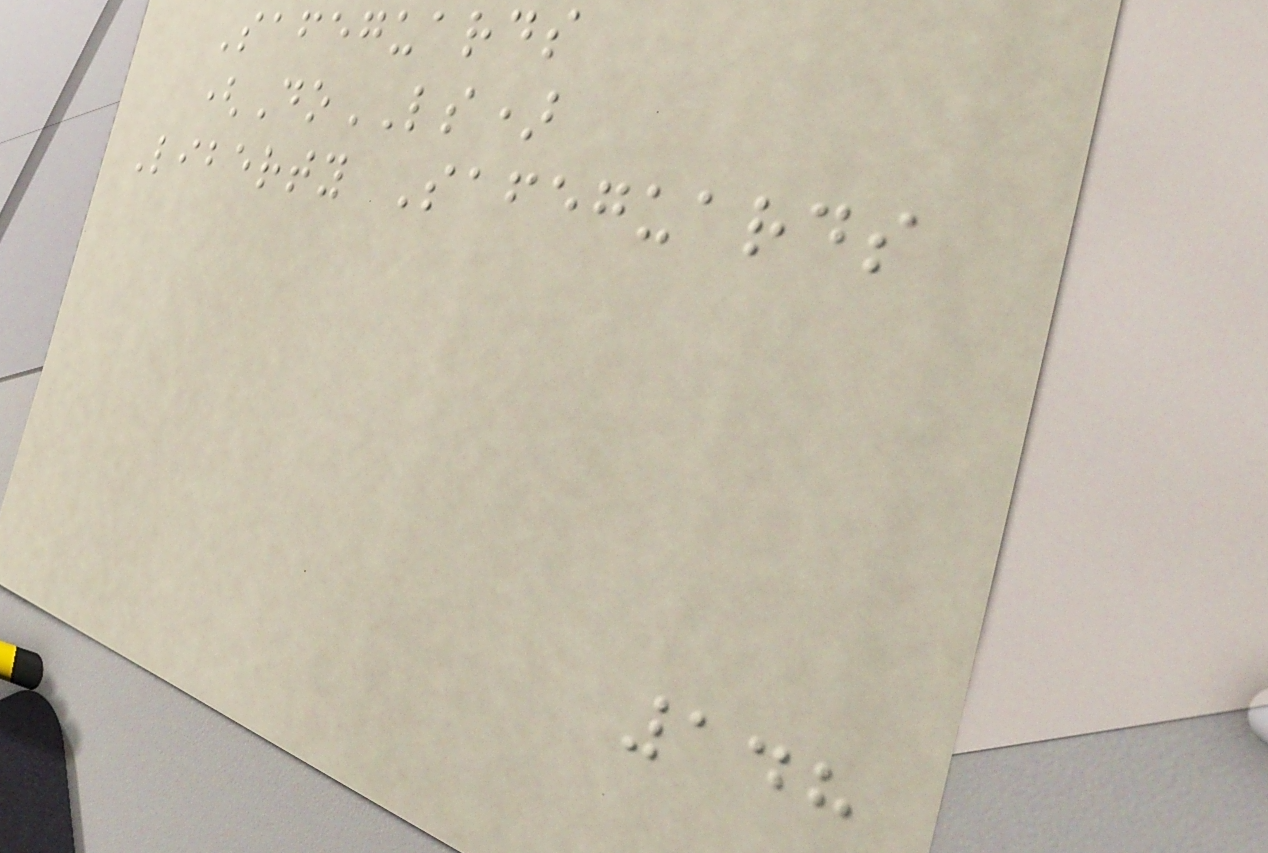Safeguards
(DoLS)
Liberty Safeguards
148
